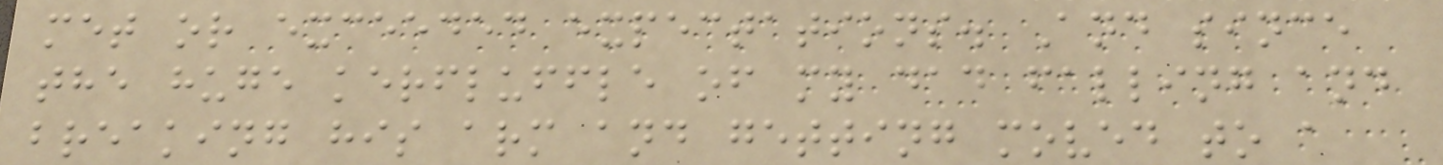met or exceeded expectations. And since
the huge kerfluffle of my dad falling and
breaking his arm and getting moved to a
